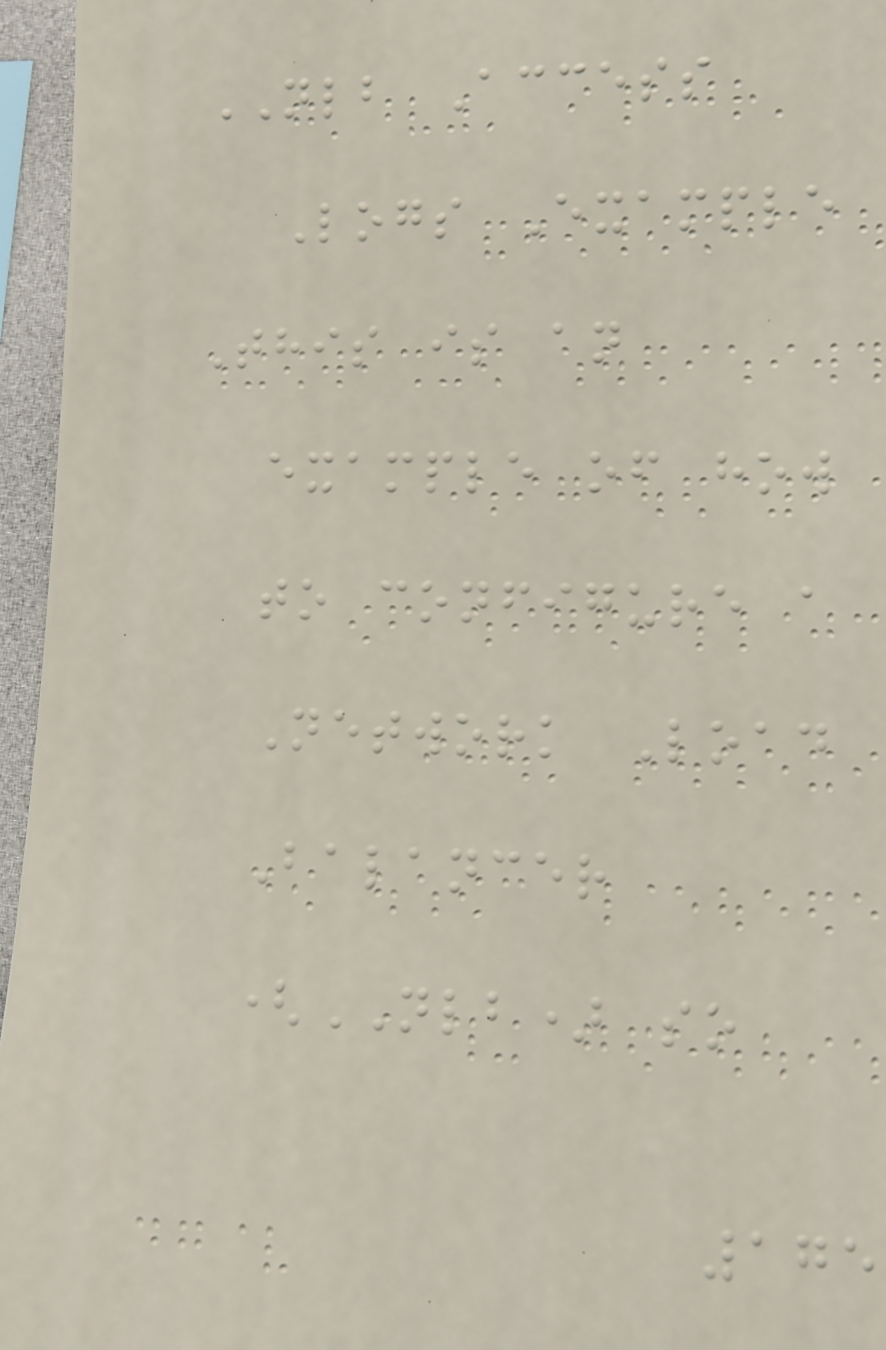NLB Access
Logs Example
This is an
example of how
to configure a
Network Load
Balancer
(NLB) so
175
